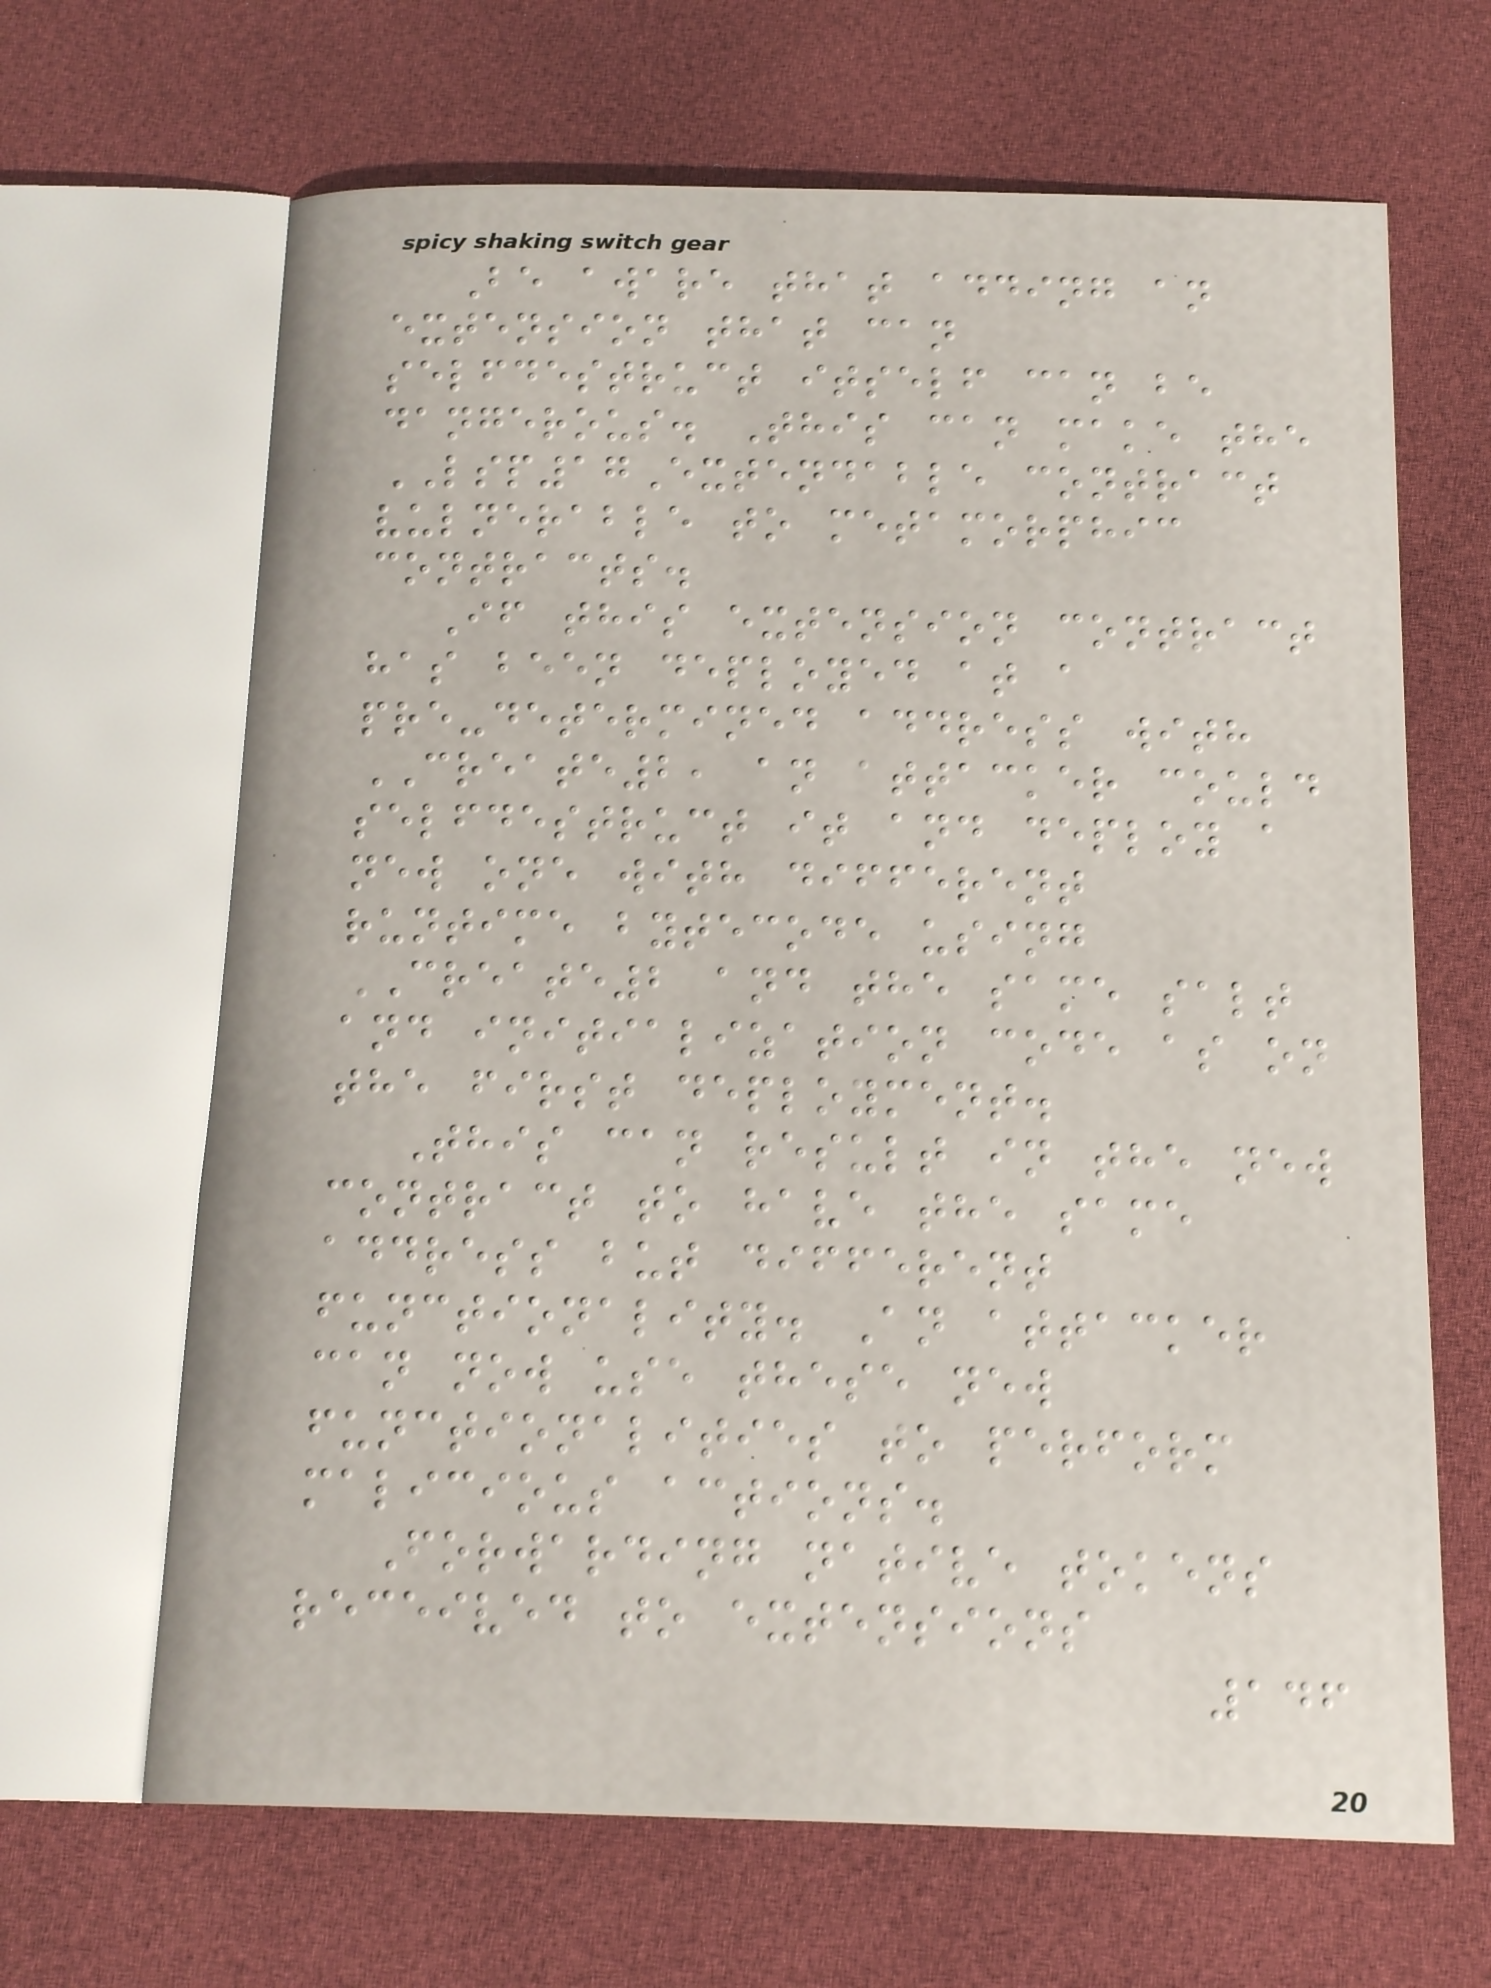Be aware that adding an
extension that can
selfdestruct itself can be
dangerous. This can make the
LSP17Extendable contract
vulnerable to metamorphic
contracts.
If this extension contract
has been deployed at a
pre-determined address with
CREATE2, an attacker could
selfdestruct it and deploy a
new one with different
runtime bytecode using
CREATE2 and the same salt
and initialization code as on
the first deployment.
This can result in the new
contract to have the same
address but different
functionality. An attacker
can now use these new
functionalities to perform
malicious actions.
Forwarding native tokens
received to extensions
146
